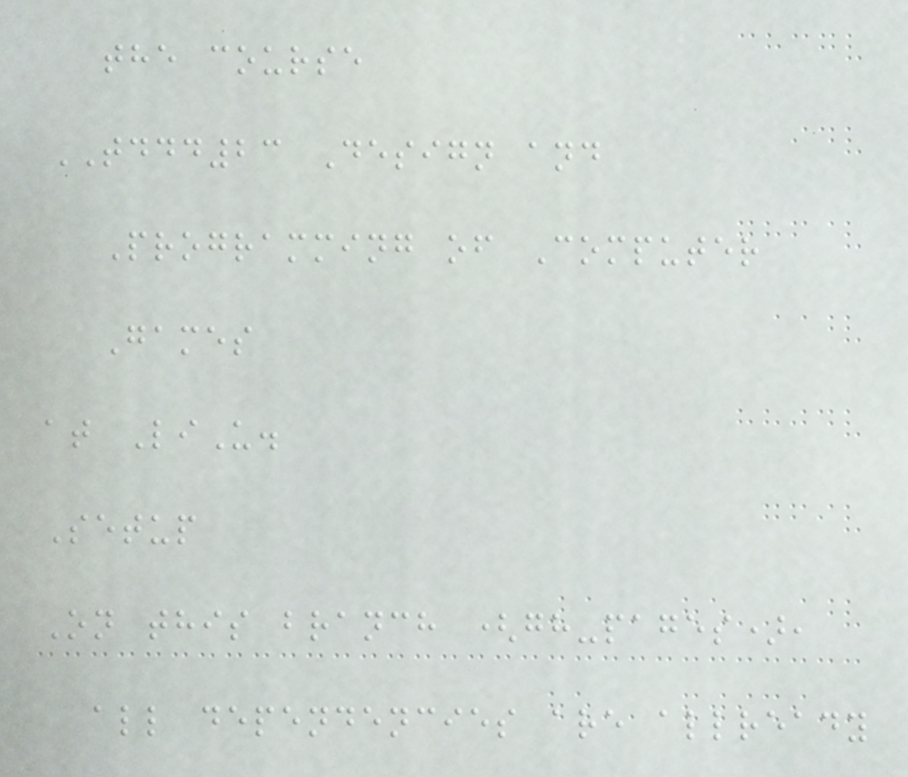the course
TDDD23 Design and
Programming of Computer
Games
at LiU.
Setup
On this branch (gh-pages),
all dependencies are allready
